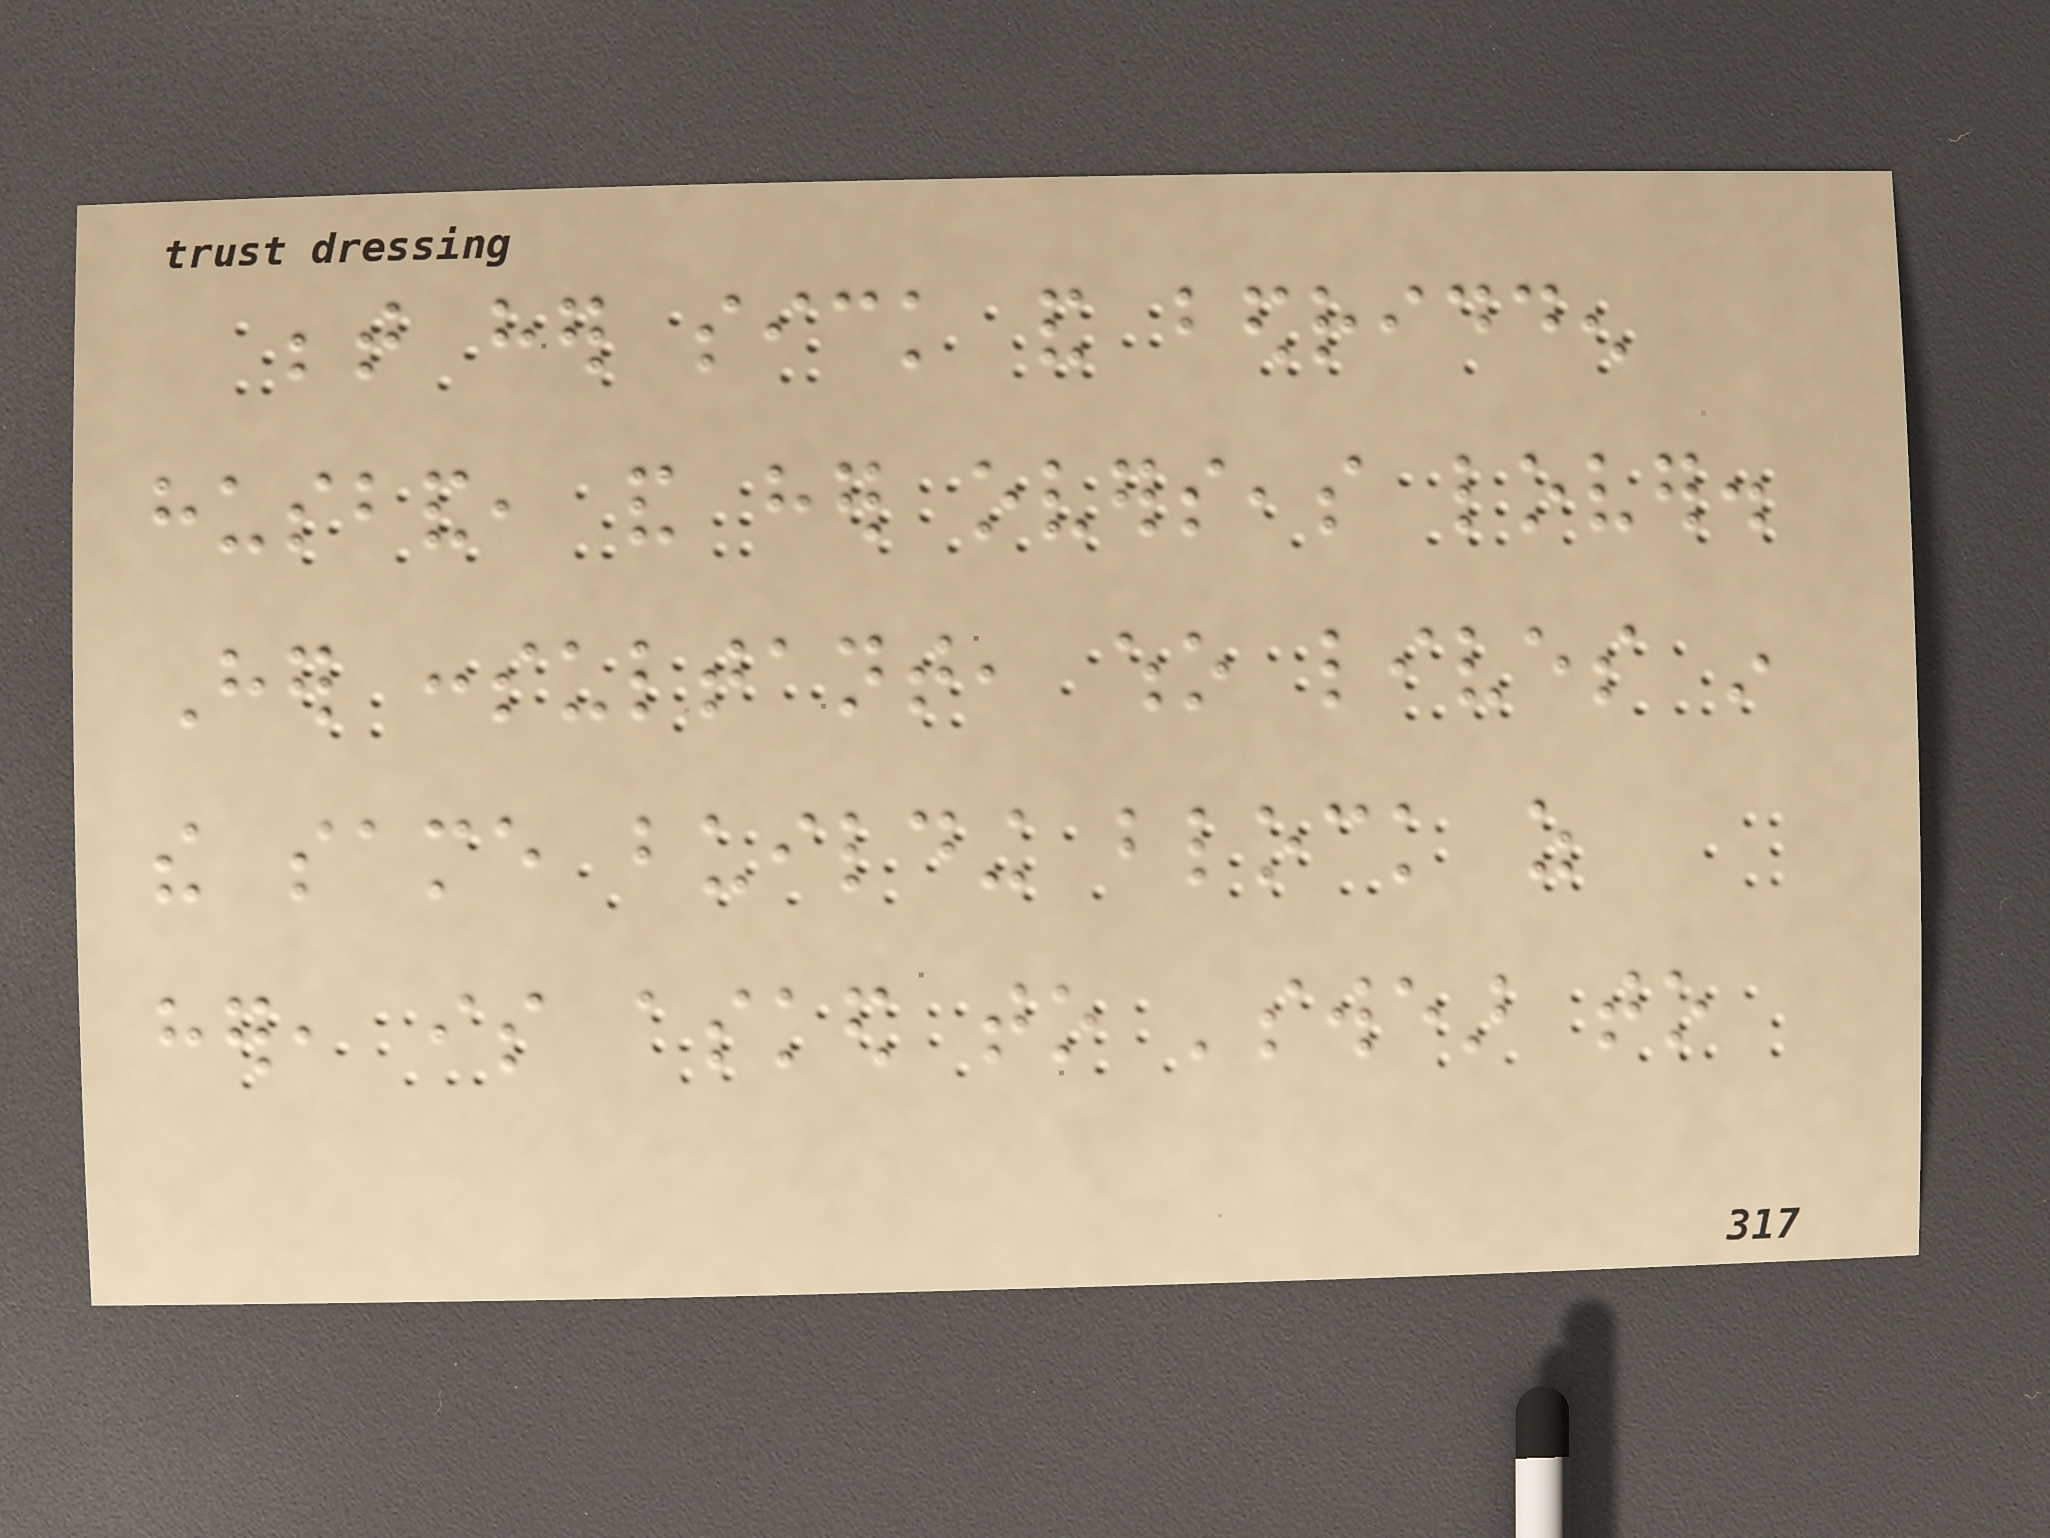between her sick and bedridden
husband, and her overseas lover.
Her consultant, who lives in
the same building block as
her, is asked to 'swear to
